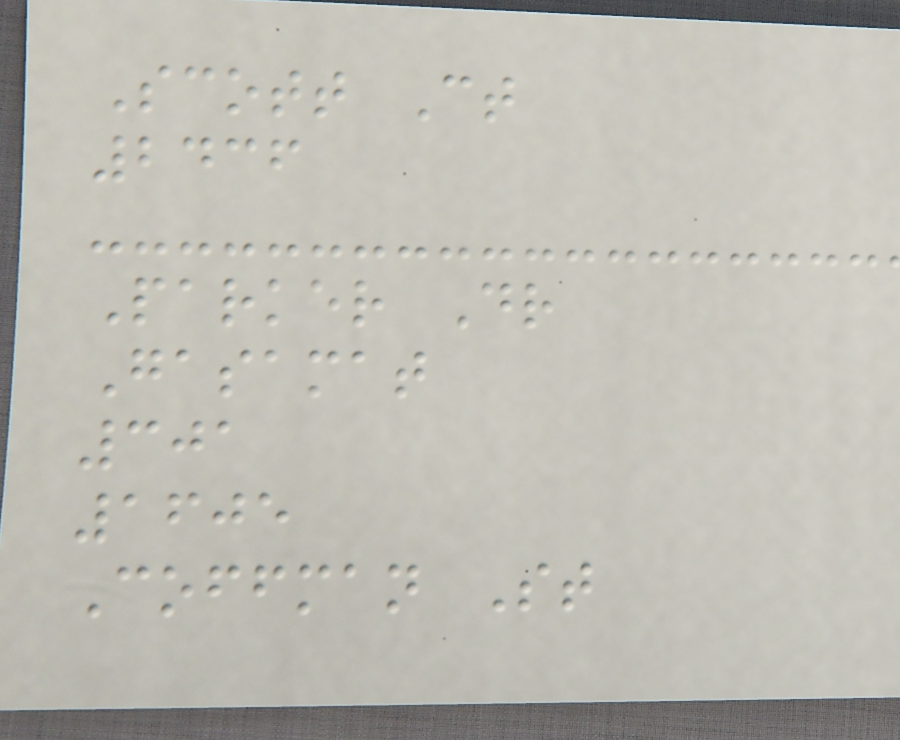Scott Ct
2436
Parker Dr
Gasamat
301
1605
Coffman St
